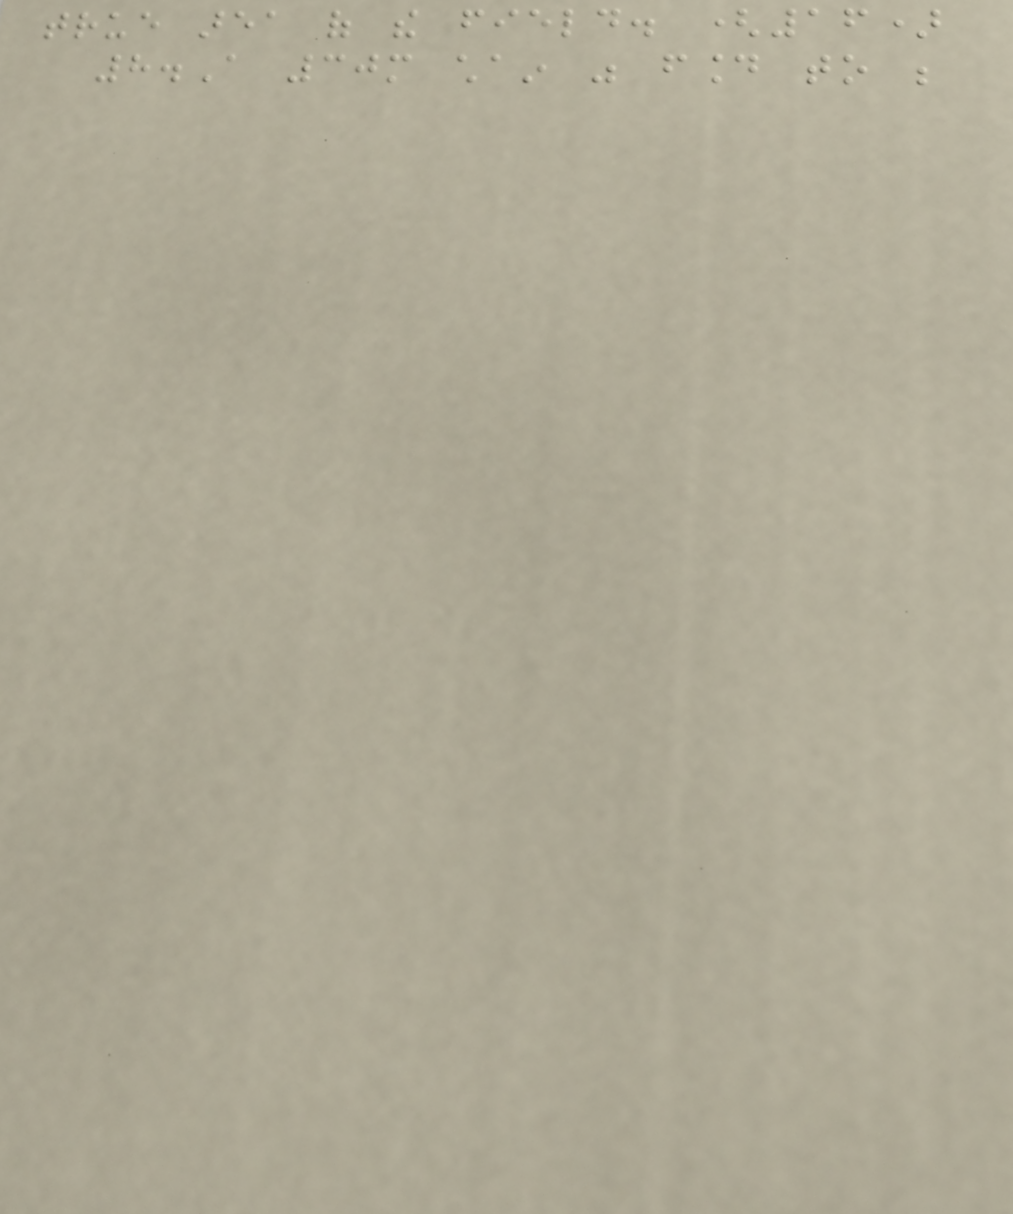true area of the field. (16)
8.A 30m chain was found to be
